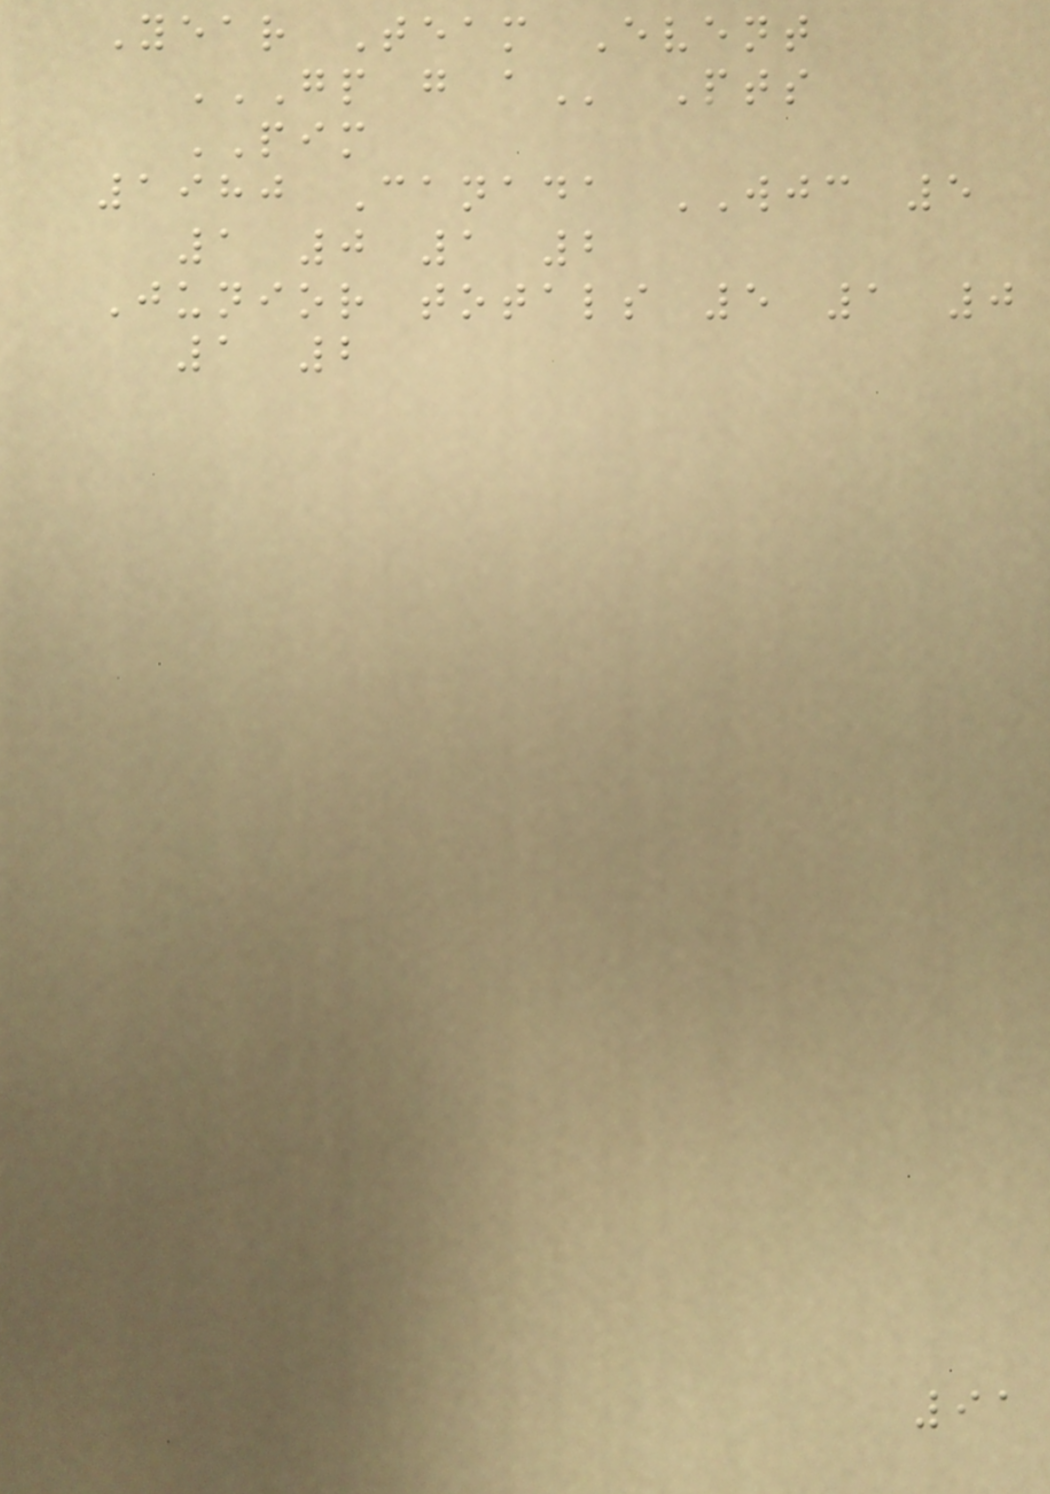Year Team Event
GP G A Pts
PIM
1980 Canada WJC 5
1 0 1 2
Junior totals 5 1 0
1 2
91
